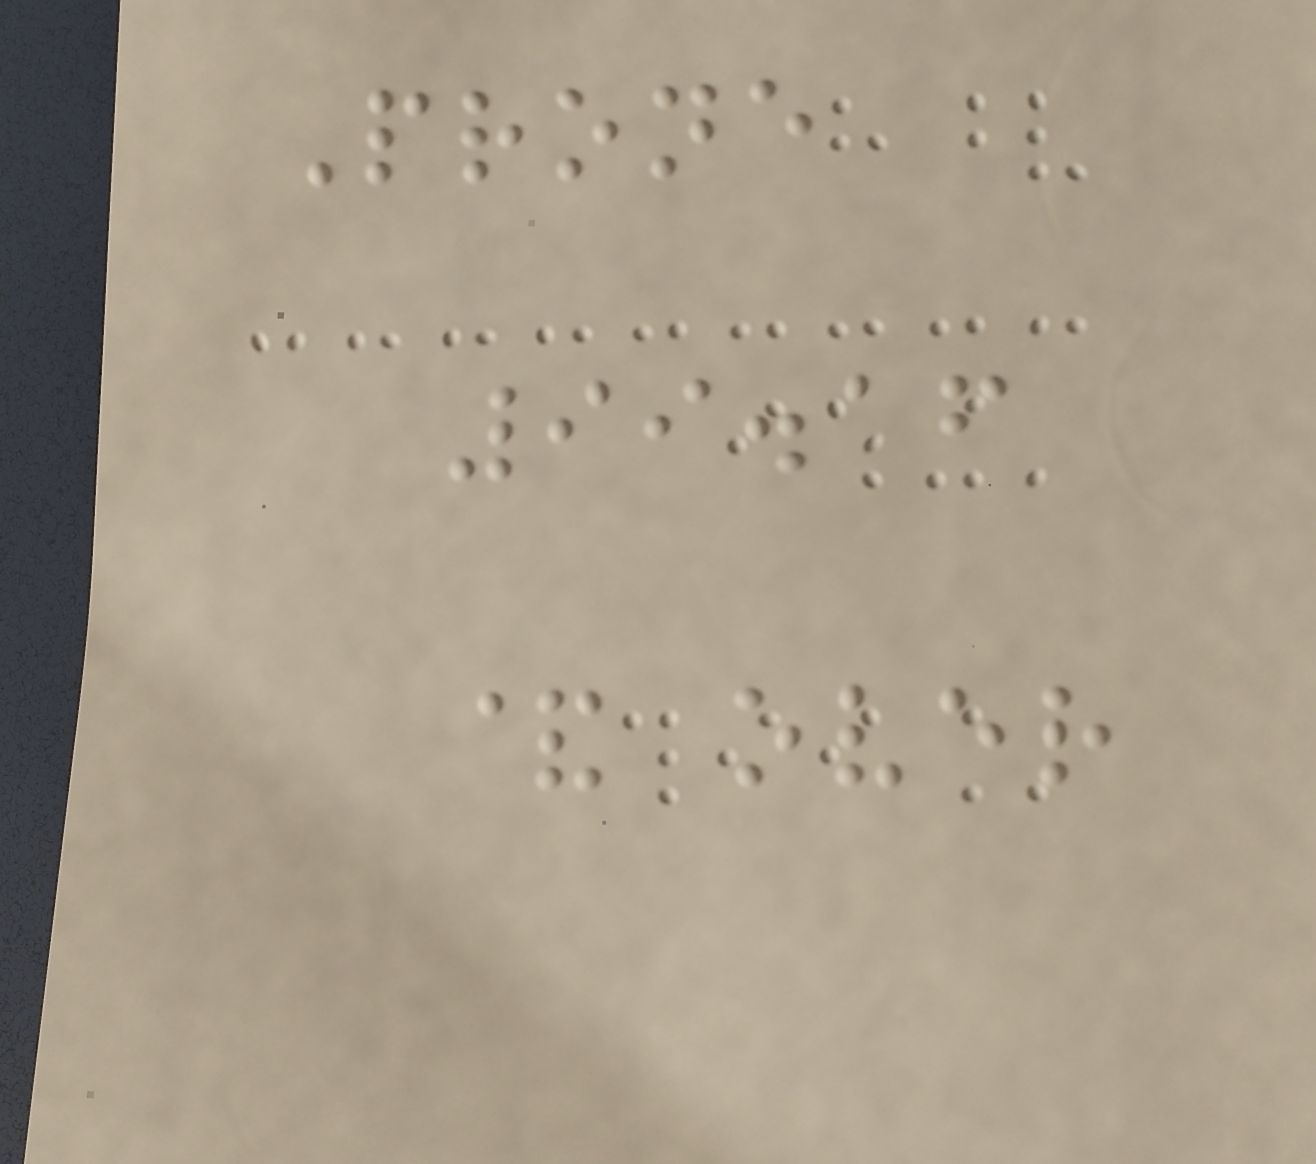Prone
99.16
& over
